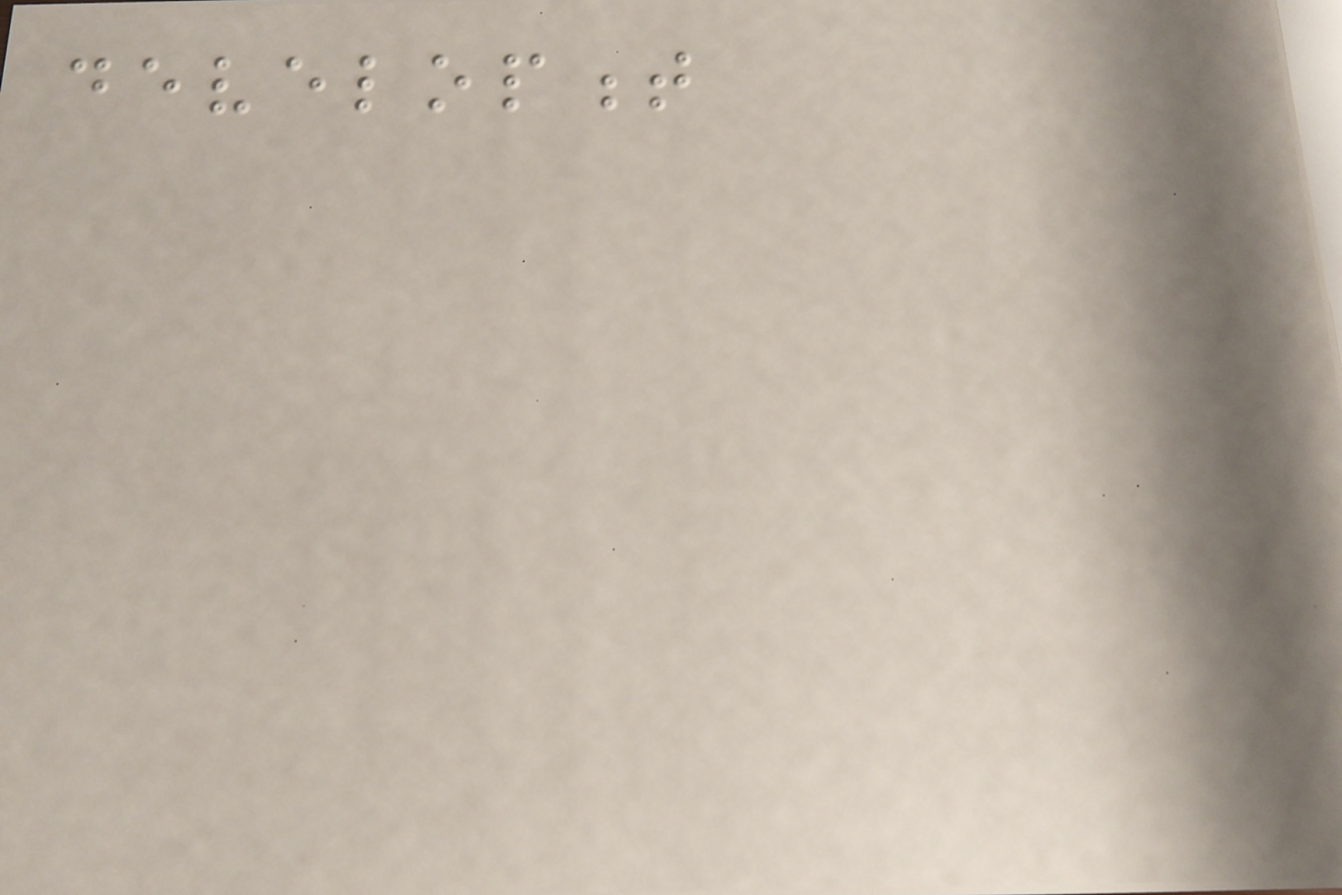development
